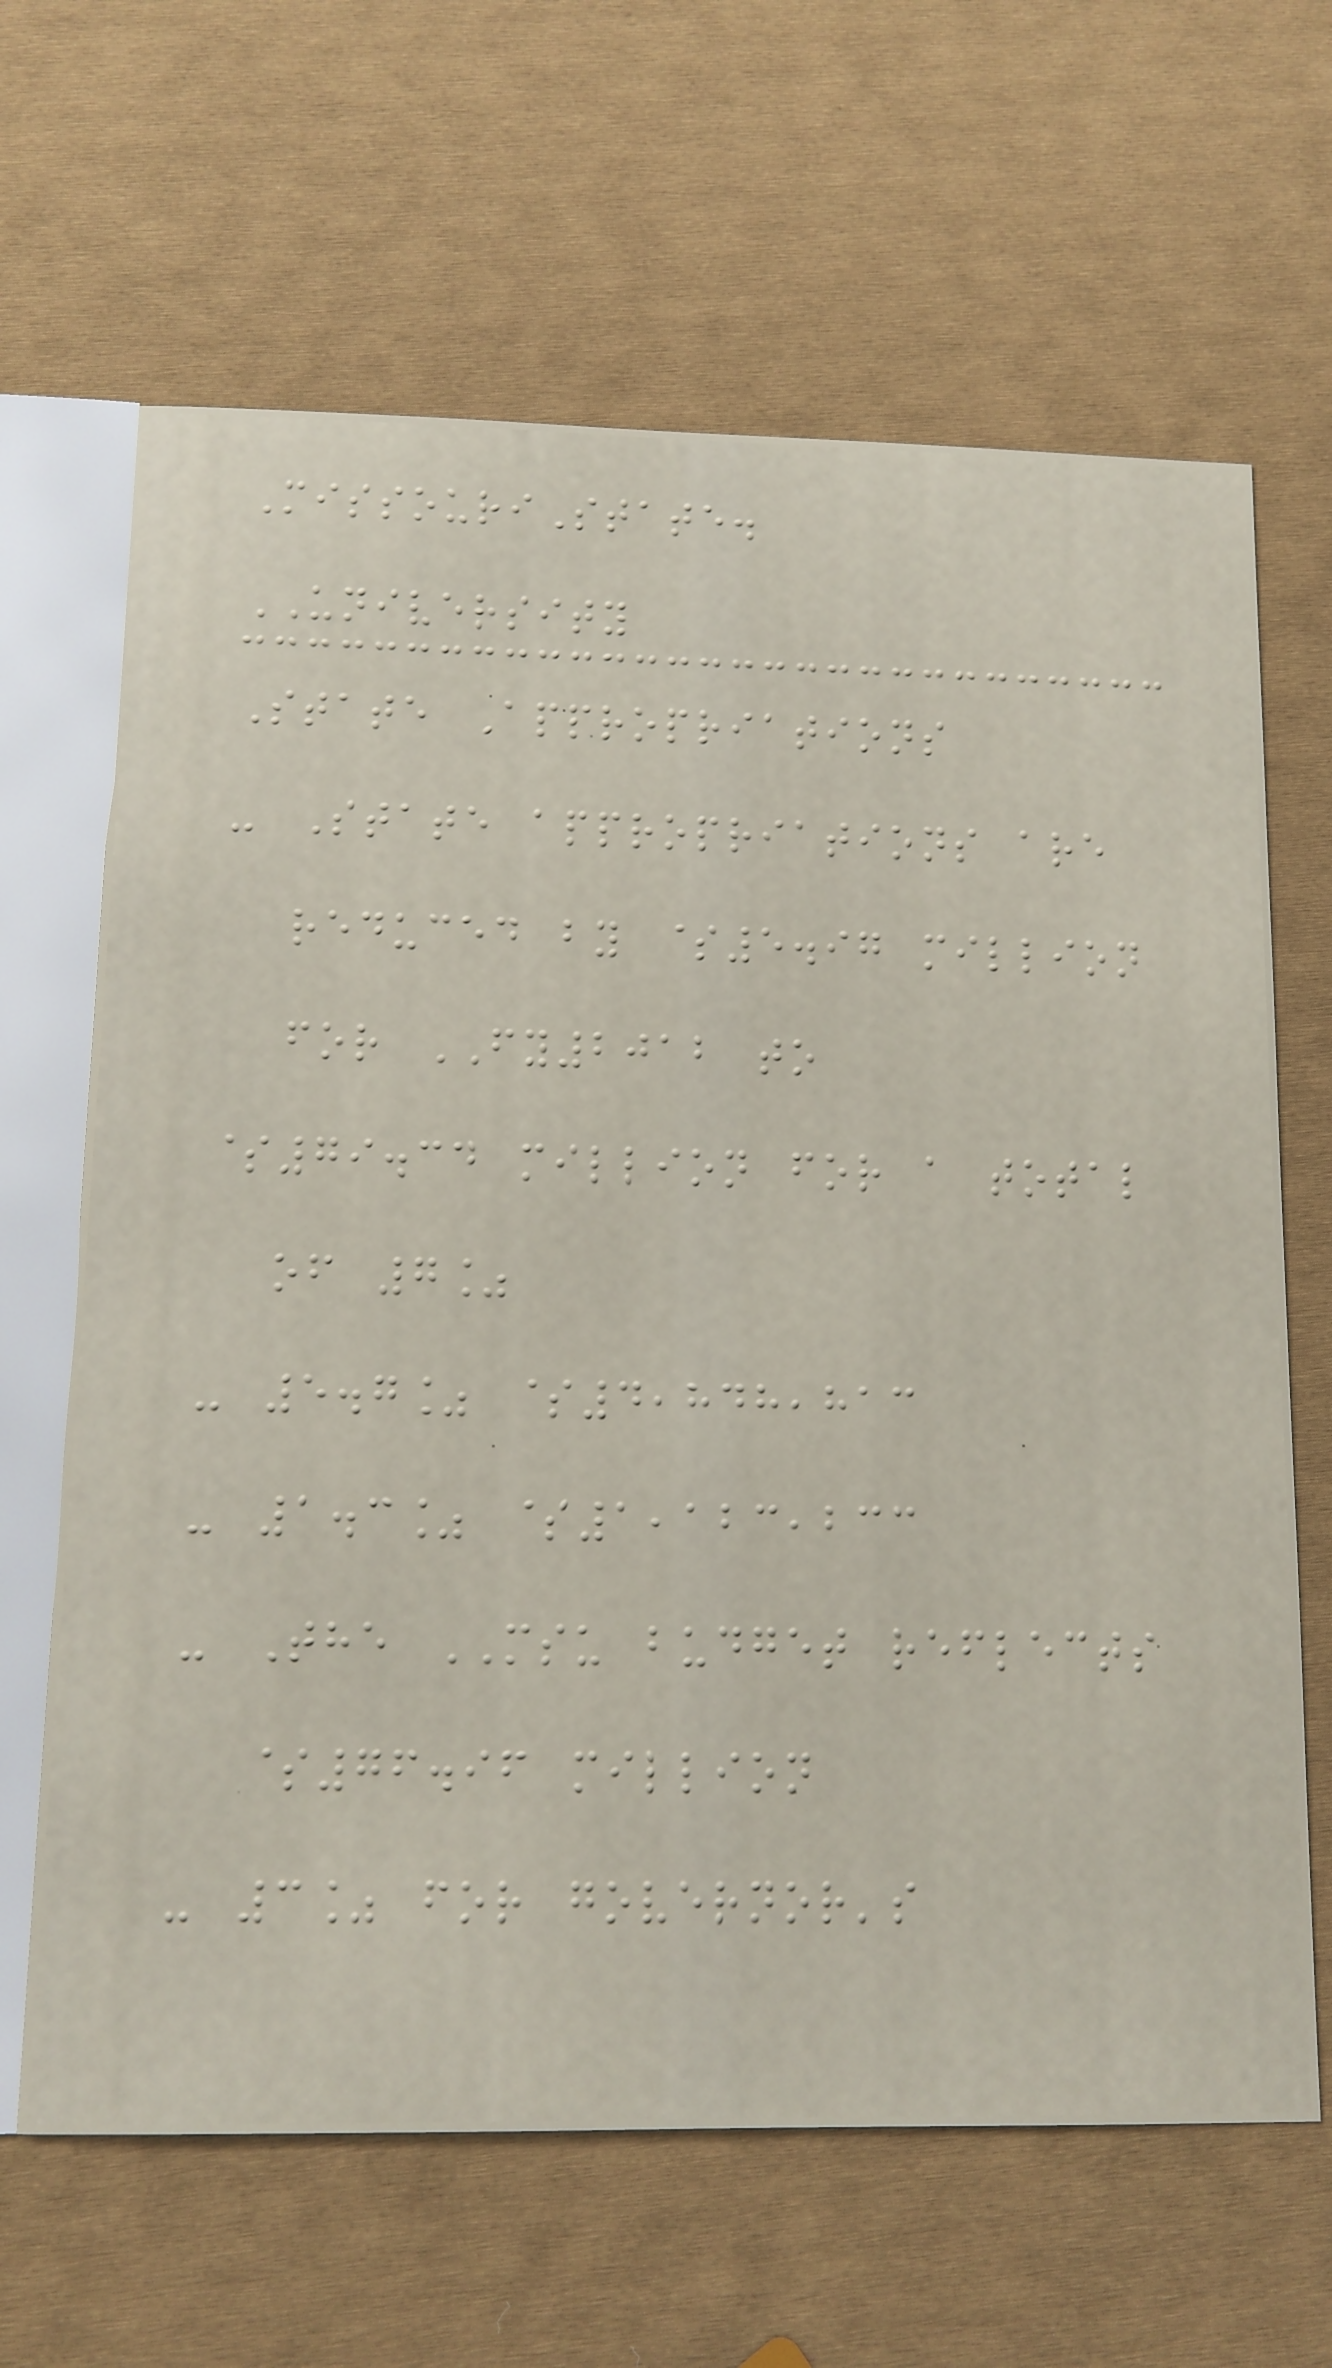MissouriState.
UNIVERSITY
State Appropriations
- State appropriations are
reduced by $5.97 million
for FY2012 to
$79.34 million for a total
of 7%
- 5.7% $4,848,813
- 1.3% $1,123,233
- The MSU budget reflects
$76.96 million
- 3% for governor's
